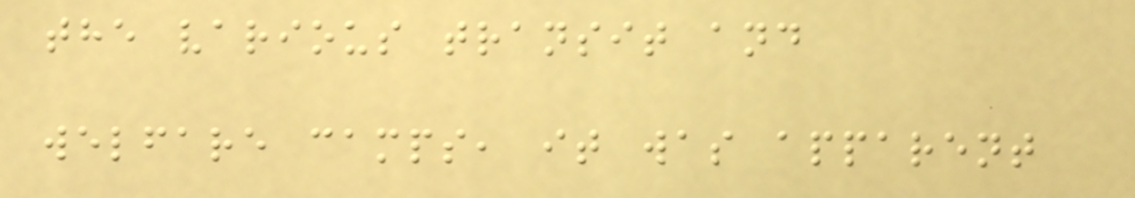the various transit and
welfare camps, it was apparent
